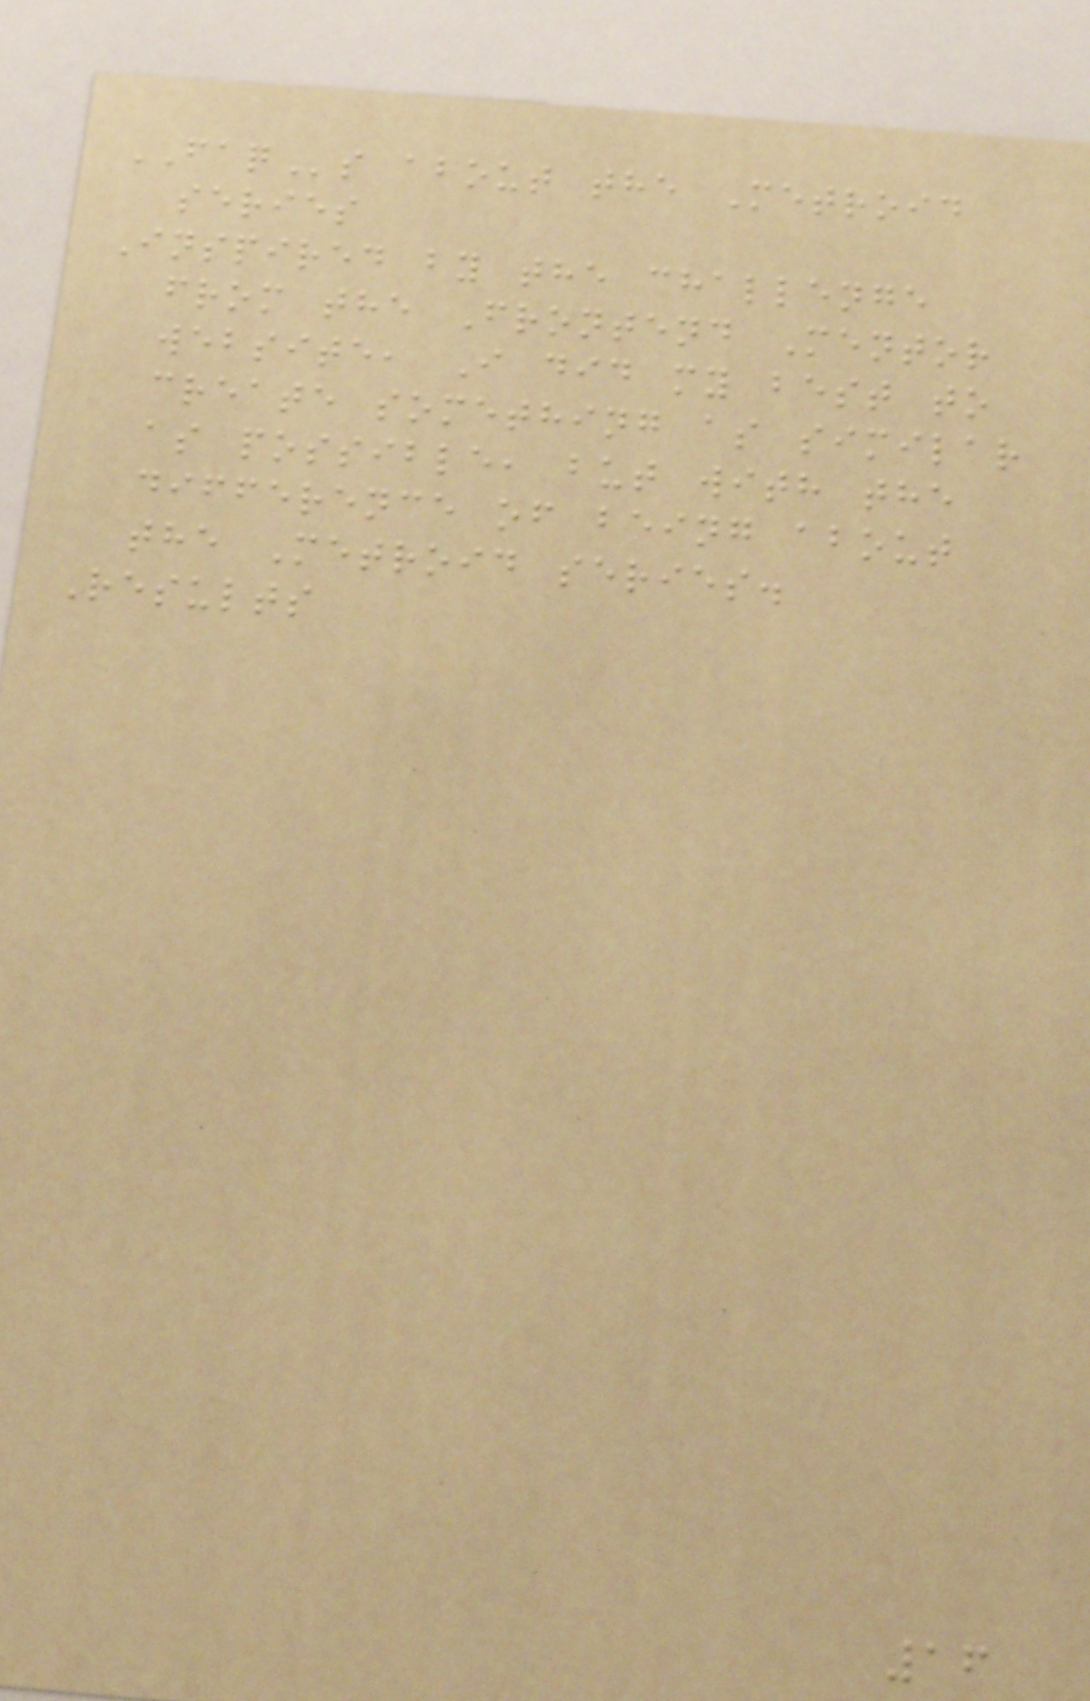FAQs about the Metroid
series
Inspired by the challenge
from the Frontend Mentor
website, I did my best to
create something as similar
as possible, but with the
difference of being about
the Metroid series.
Results
16
